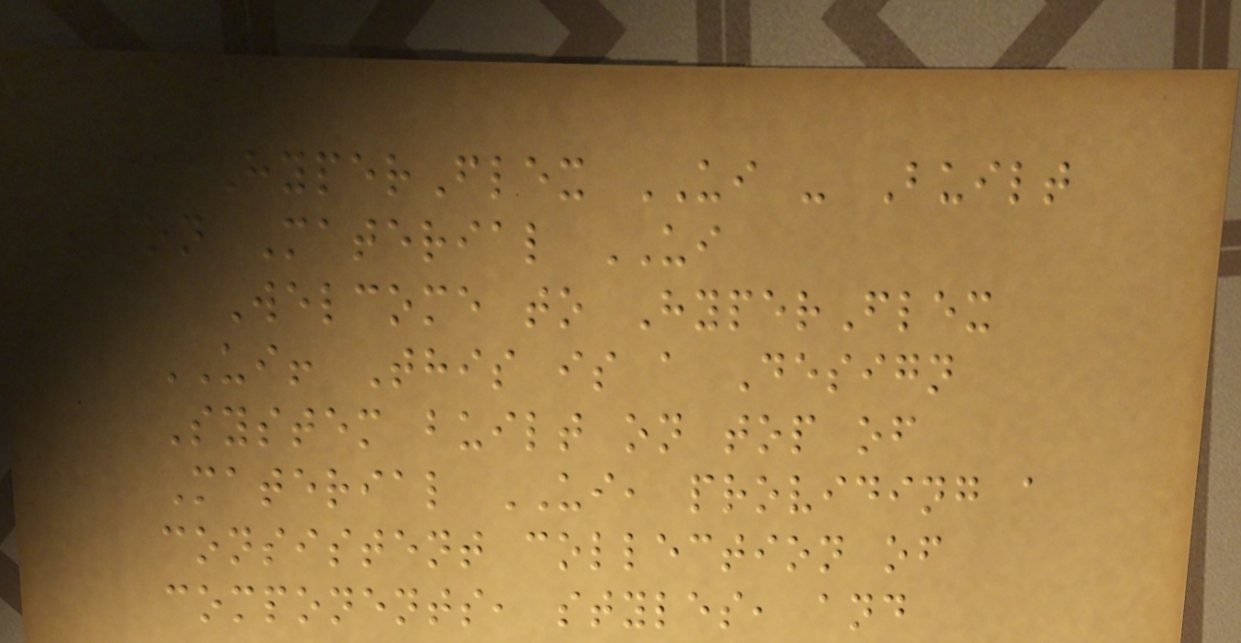HyperFlex UI - Built
on Material UI
Welcome to HyperFlex
UI! This is a Design
System built on top of
Material UI, providing a
consistent collection of
components, styles, and
